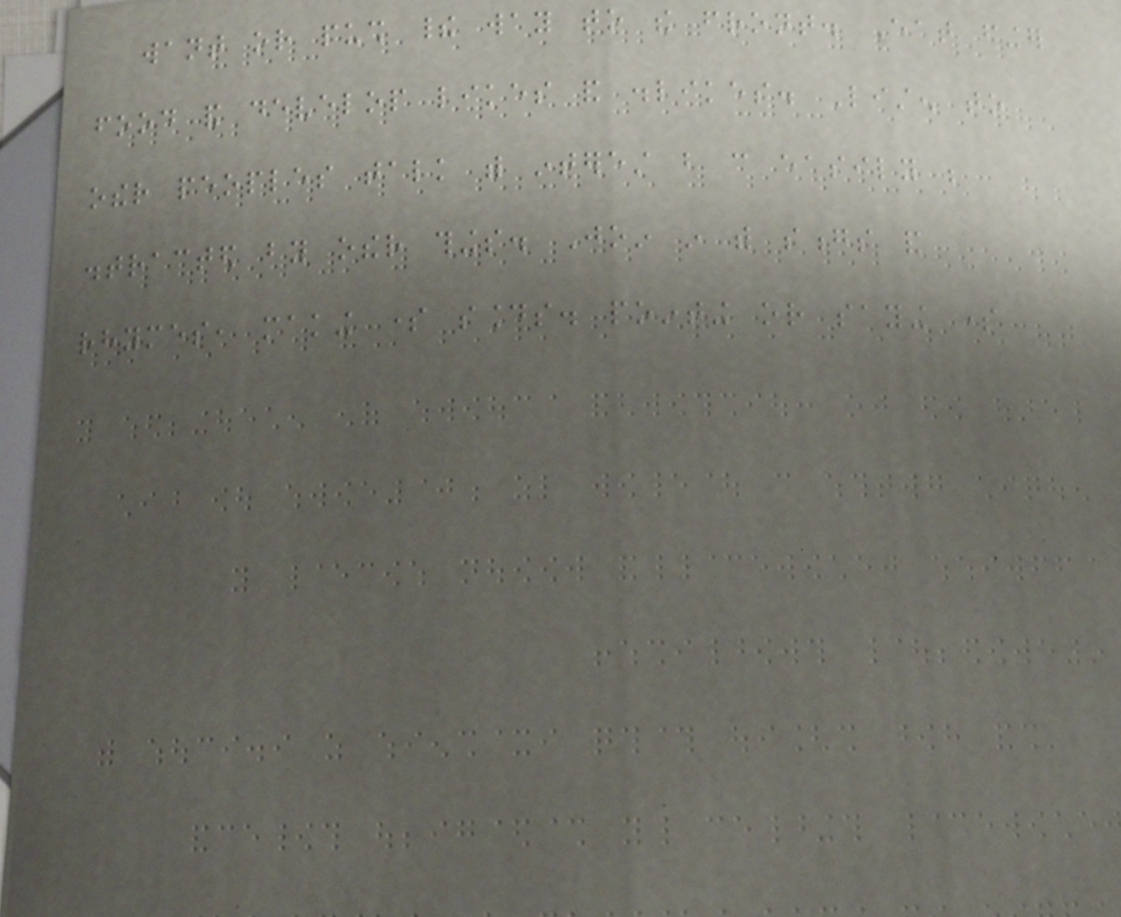want or push their way to the front. Eat finger
food and develop likes and dislikes. Listen to
other peoples talk with interest but can easily be
distracted by other things. Join in with songs and
rhymes, making some sounds. pointing or saying some
